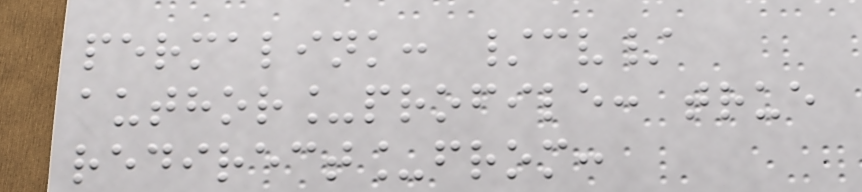permalink: /cv/
author_profile: true
redirect_from:
